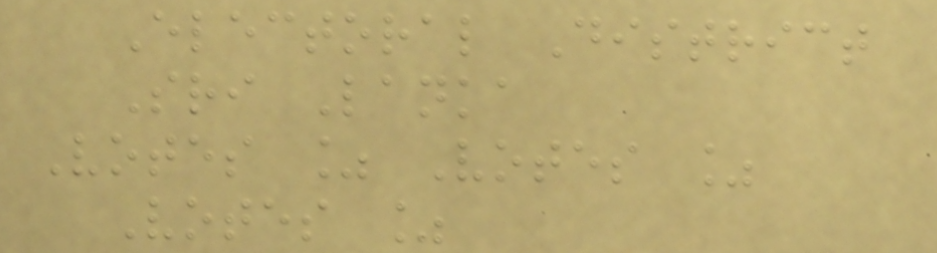Electoral District
Sri Lanka
Votes % Votes %
Votes %
